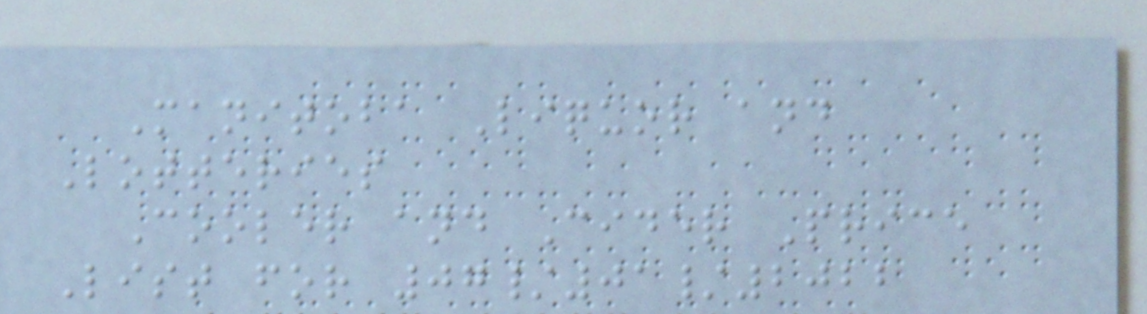Manitoba Liquor and
Lotteries
Cooler and Cider Price
List for 07/01/2022
